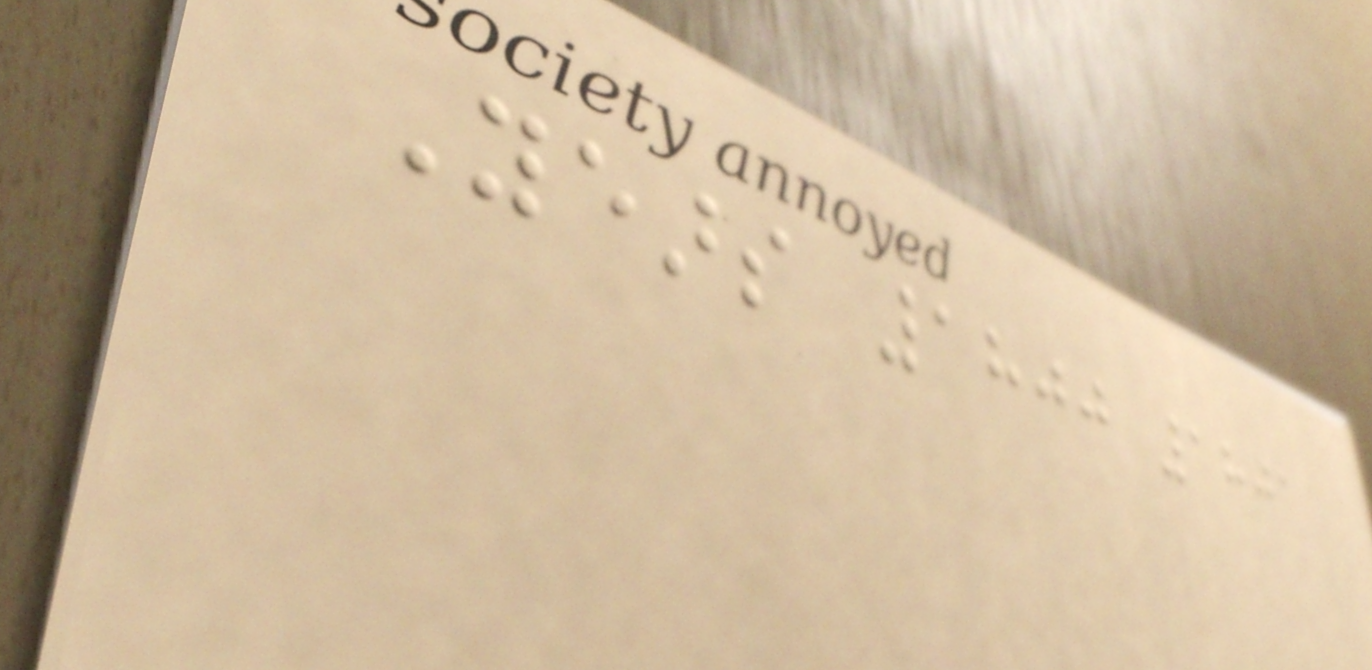Years 1800 1801
